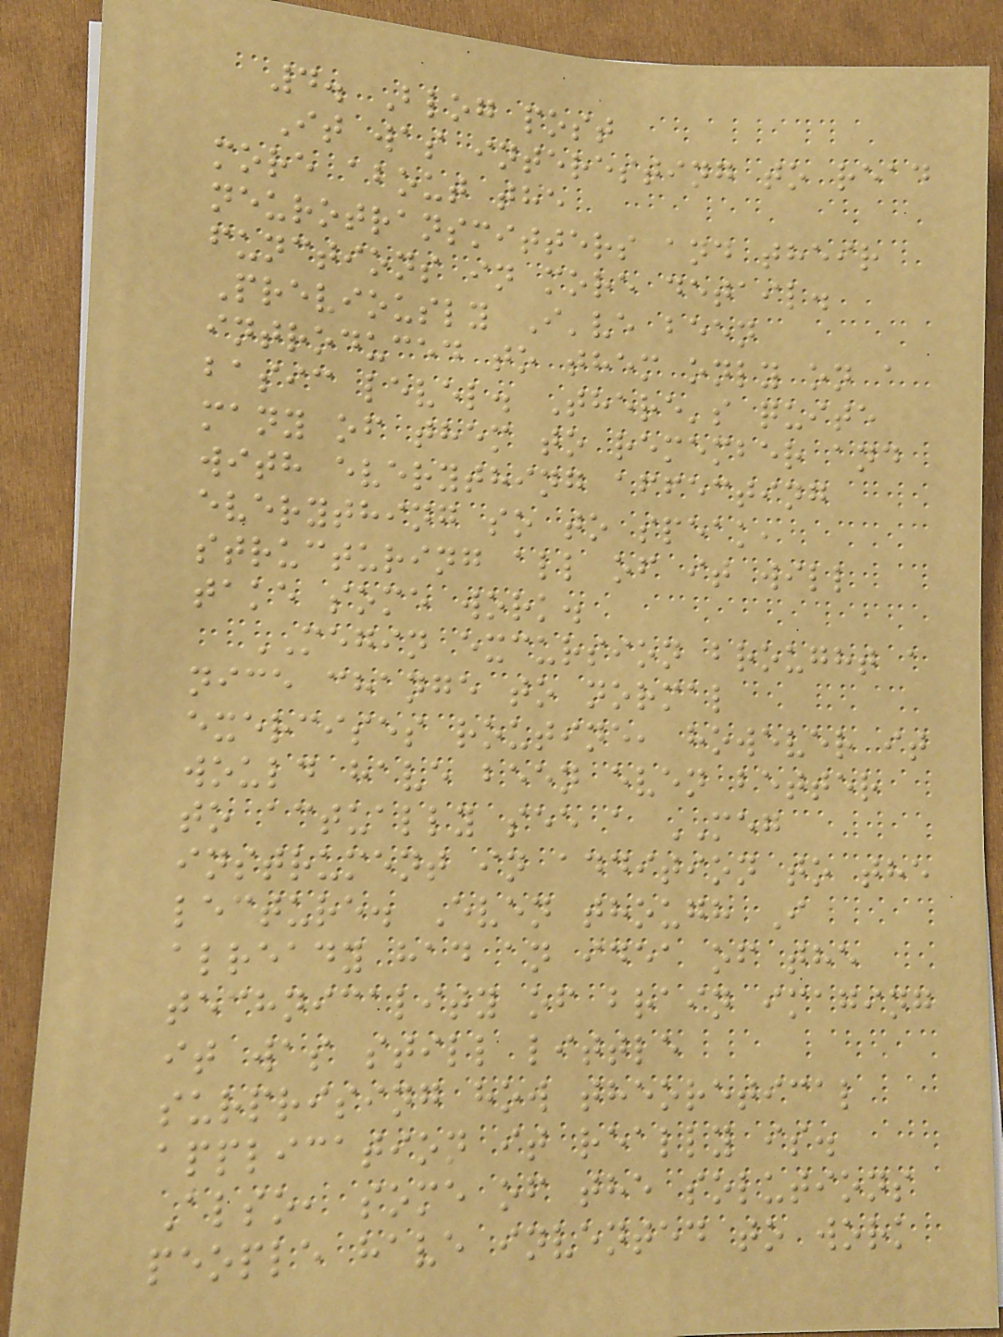4. Blog post
It was interesting to read
more about the
neurotransmitters and their
functions in more detail.
Previously I've been
introduced to them only on a
basic level. There's quite
many of them to remember and
with everything affecting
everything so to speak,
structuring all of it will
take some work.
MEGIN excursion brought a
nice change to normal
exercises routine, however it
would have been even better
to actually see a MEG
instrument in addition to the
lecture. Even though I
already had an idea of the
technicality of brain imaging
it was still little
surprising how theoretical
application it really is.
Also, some of the solutions
people have invented to work
